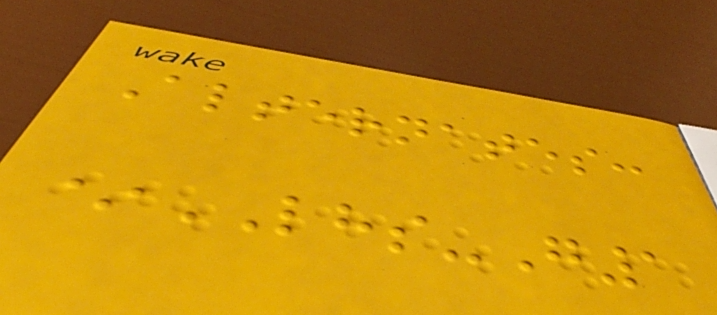Alternates:
*LHS-G1
